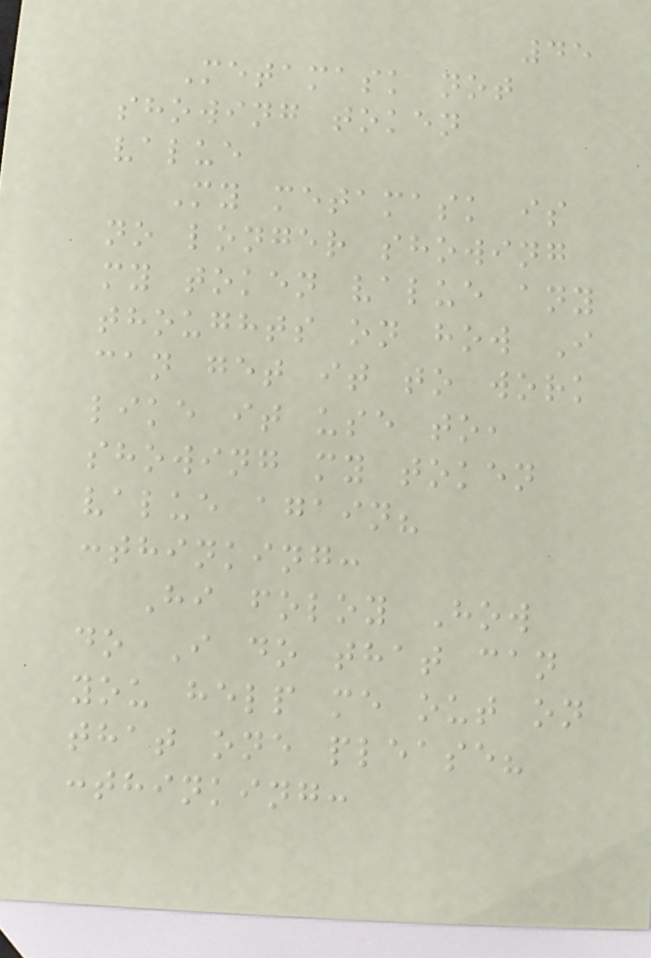45
Metamask not
showing token
value
My metamask is
no longer showing
my token value any
thoughts on how I
can get it to work
like it use to,
showing my token
value again?
:thinking:
Hi foloy How
do I do that can
you help me out on
that one please?
:thinking:
